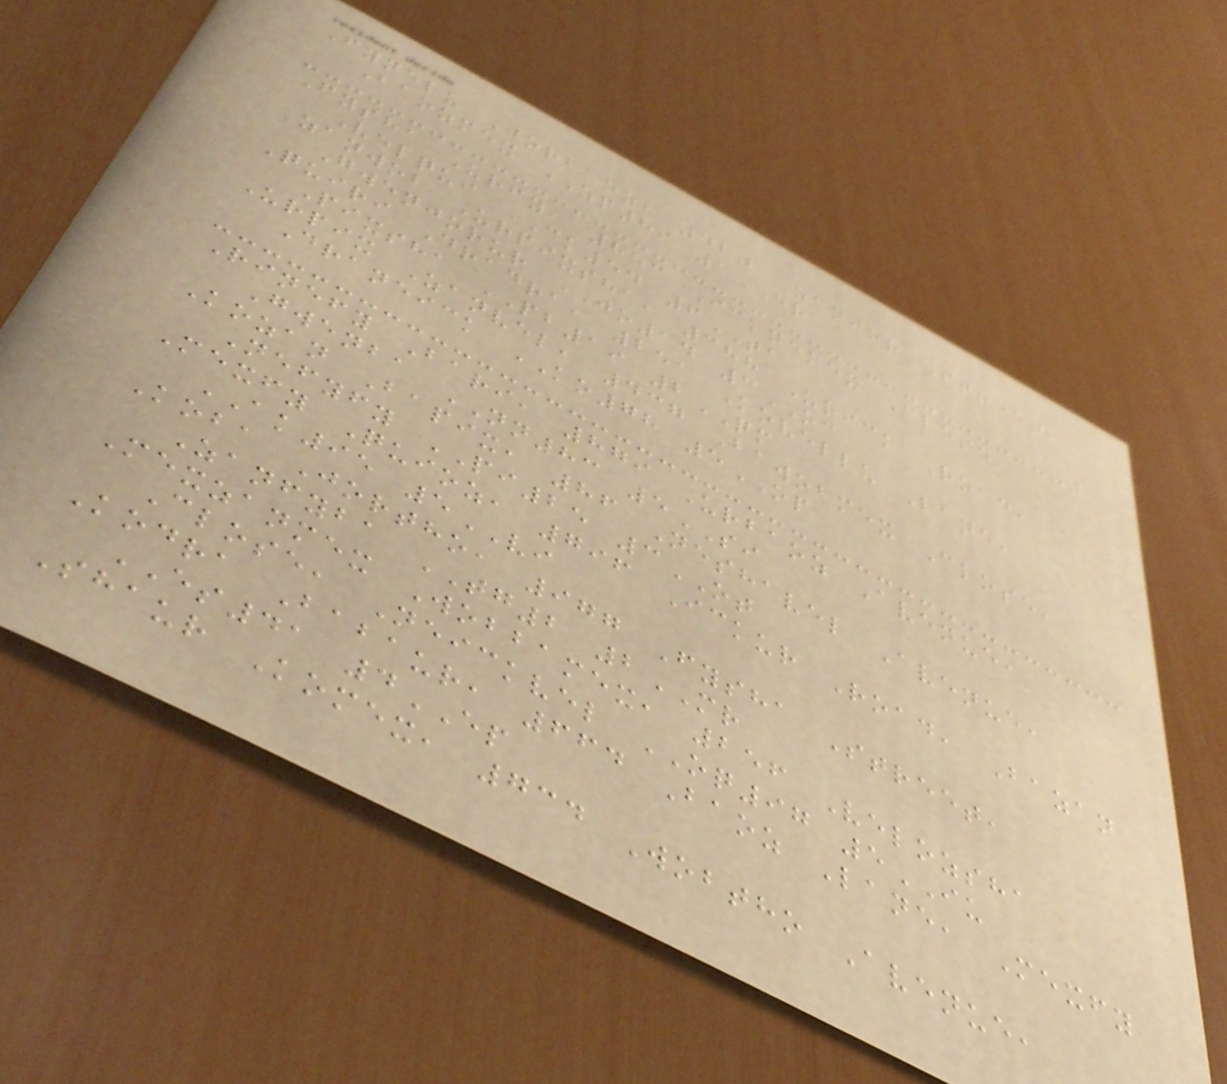Fynelu Jorbaoz, 420 Zanjor Street,
Baozmex ZP89 1DR
Fysha Urfy, 853 Icknemex Close,
Velqui CK54 6TA
Zanwob Urpixsha, 388 Urick Road,
Gwenjorur JO14 3OC
Quiri Dradra, 251 Kovellu Lane,
Pixsha PB19 2QM
Urpix Zanvel, 437 Bawobmex Close,
Draneick KO78 5OP
Rinefy Bari, 879 Urbaoz Avenue,
Gwenba NN83 5SI
Kozan Bapix, 86 Neshavel Avenue,
Nefyfy PI25 3OT
Mexfy Quioz, 796 Ickur Road, Bazan
AK95 5VI
Koba Jortho, 977 Fysha Street,
Zanfyba TG2 2MR
Mexzanmex Wobbamex, 256 Velozsha
Close, Neickvel OQ97 5IU
Kodra Babaur, 664 Baoz Lane, Mexfy
ES41 4EP
Shaur Komex, 734 Wobtho Avenue,
